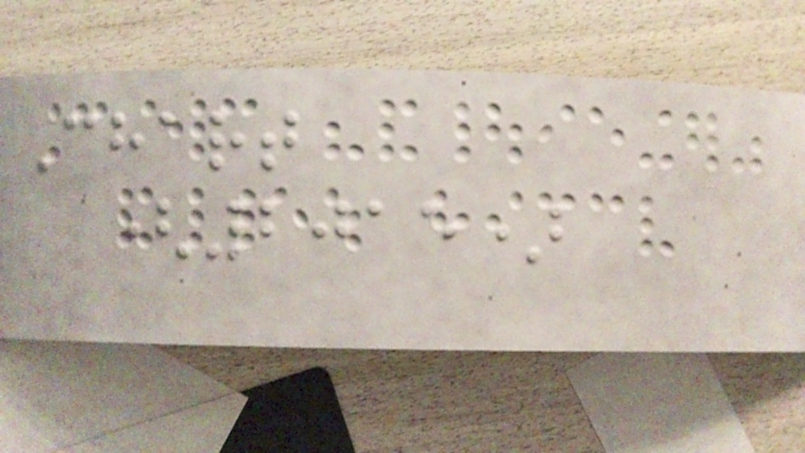Chart
(2015)
